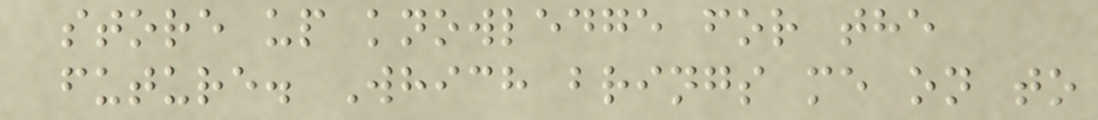store up knowledge for the
future. Which brings me on to
